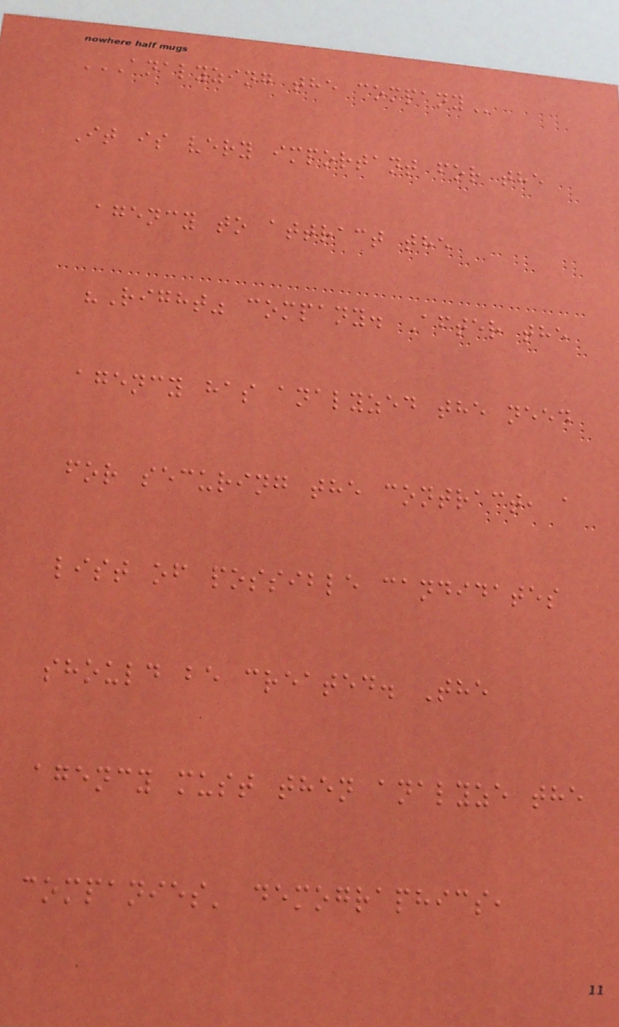ANALYZING THE COMPANY
It is very important for the
agency to attract the
"Right" company. After the
agency has analyzed the need
for securing the contract, a
list of possible candidates
should be created. The
agency must then analyze the
companies' demographics,
